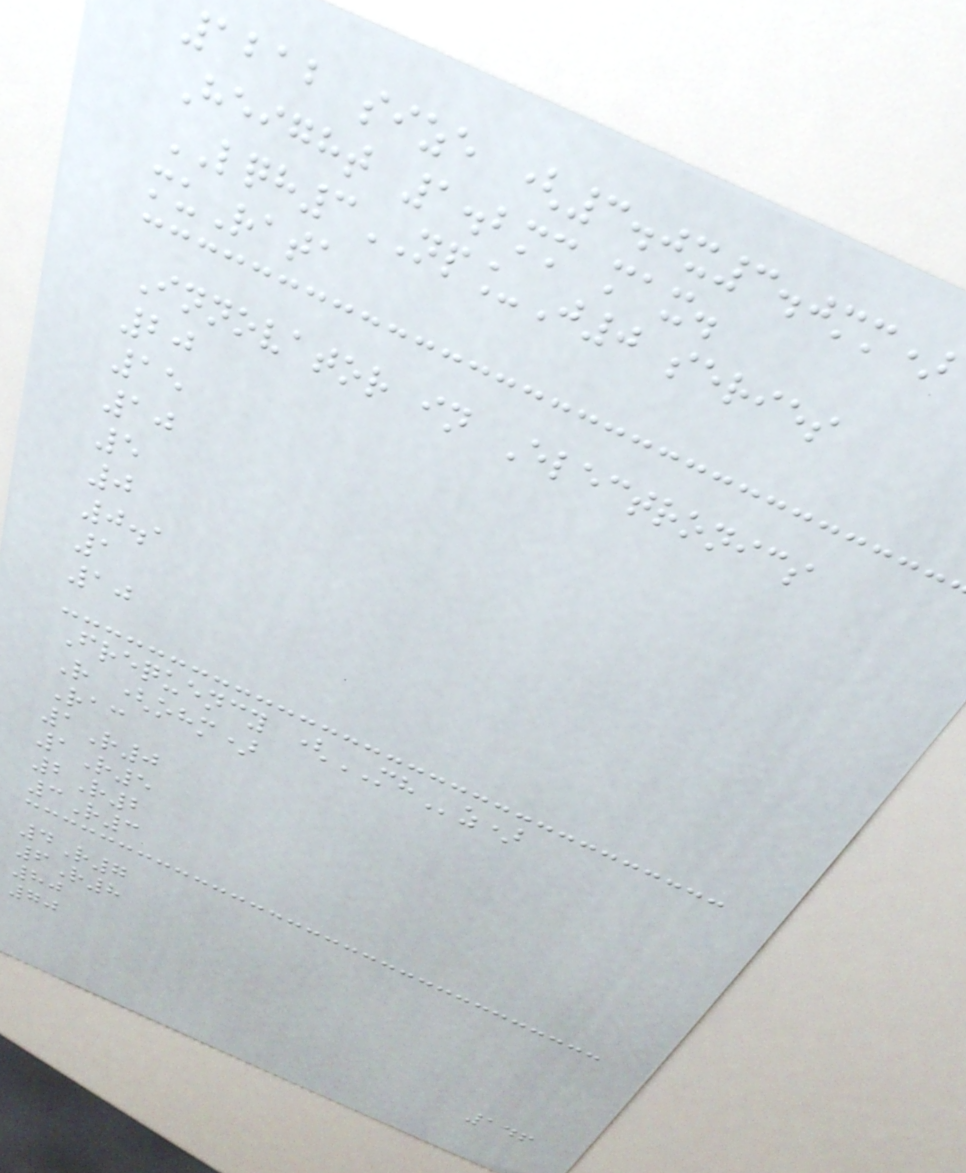1212 size (3.0x3.0mm)
Height 1.2mm max.
LQH3NP_J0 series
muRata
Innovator in Electronics
20
15
10
5
0
0.1
1
10
Frequency (MHz)
R (ohm)
Rac
1R0
1R5
2R2
3R3
4R7
6R8
80
70
146
